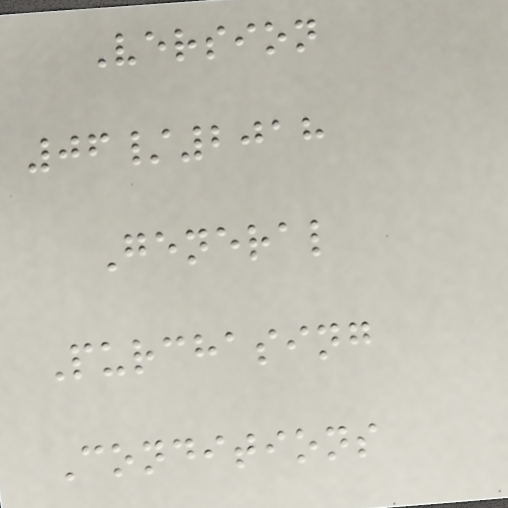Version
06/2018
General
Purchasing
Conditions
